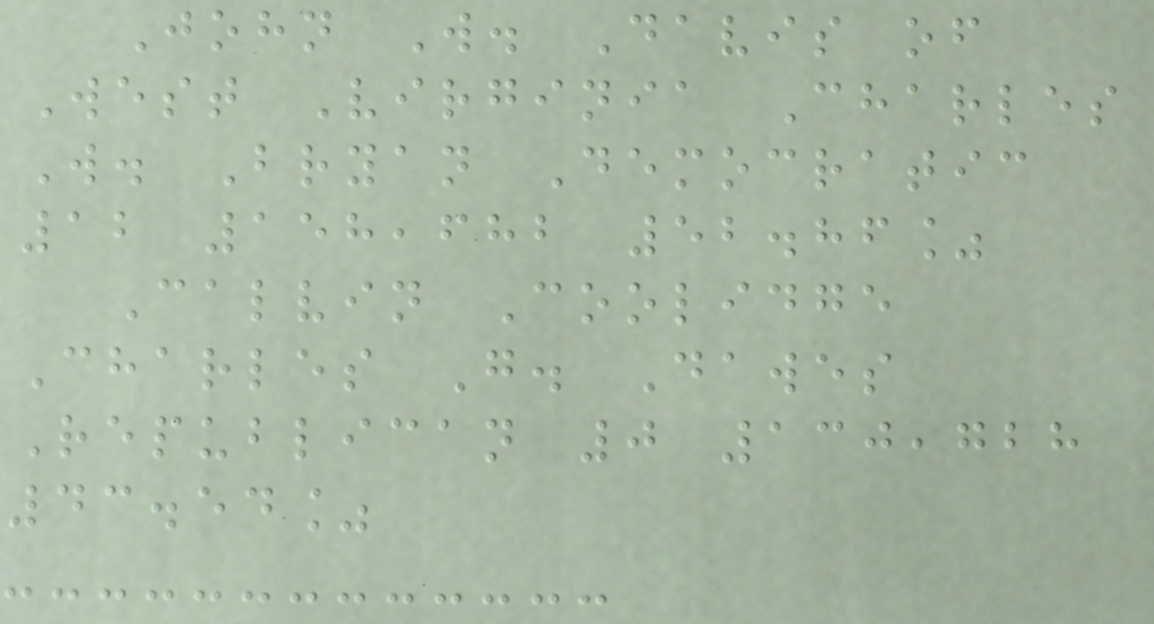John W. Davis of
West Virginia Charles
W. Bryan Democratic
12 158,682 52.86%
Calvin Coolidge
Charles G. Dawes
Republican 0 130,728
43.54%
